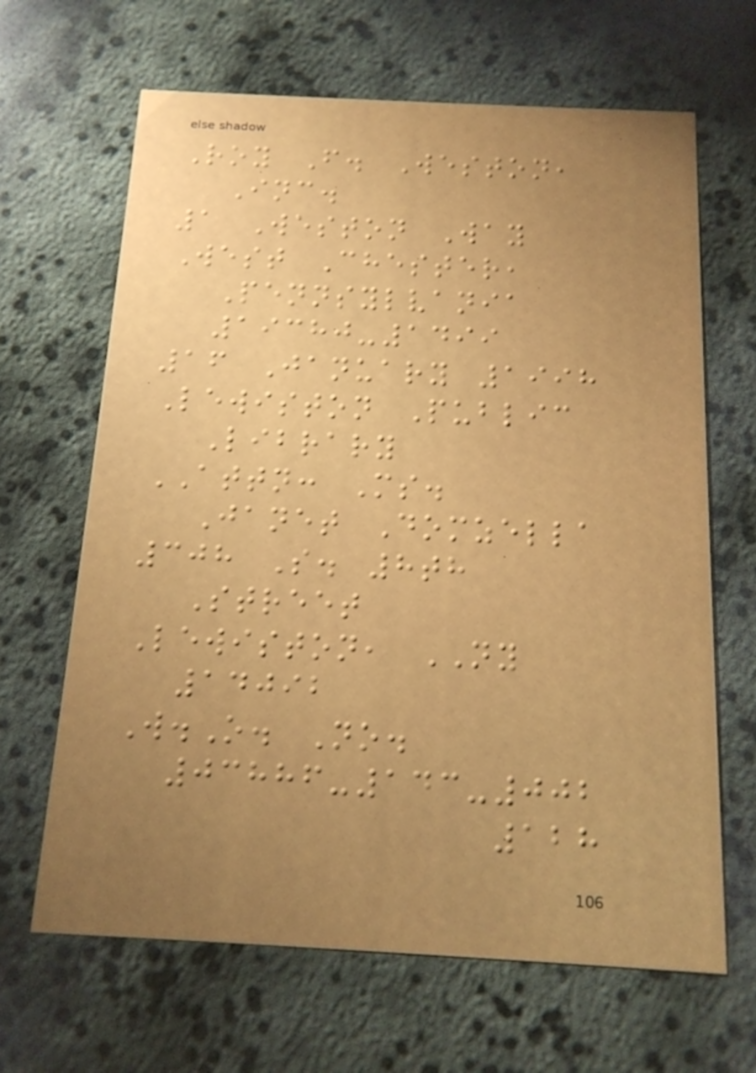Roy F. Weston,
Inc.
1 Weston Way
West Chester,
Pennsylvania
19380-1499
16 January 1998
Lewiston Public
Library
ATTN: Ms.
Janet Domzella
308 S. 8th
Street
Lewiston, NY
14092
W.O. No.
03886-143-002
128
